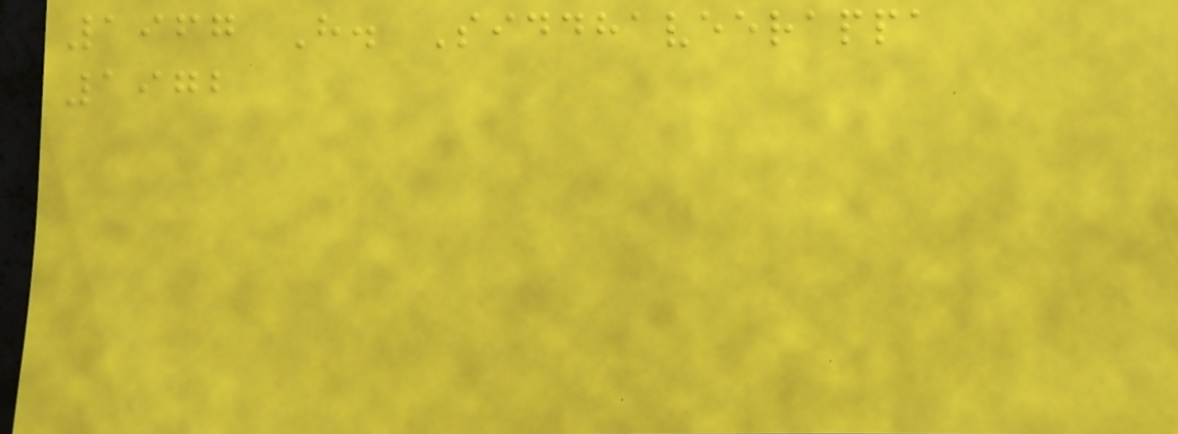1967 H. Siddhaveerappa
1972
